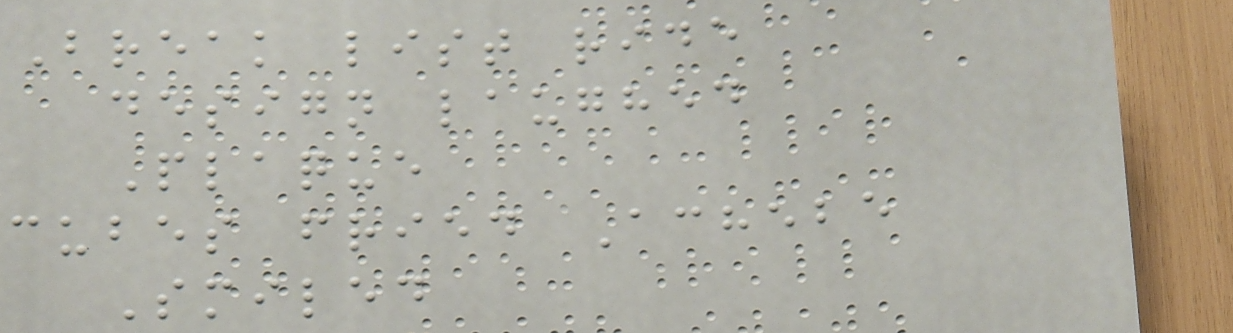Break list ride
design laughed
Plaque
cubes fried Achebe
Smiled
